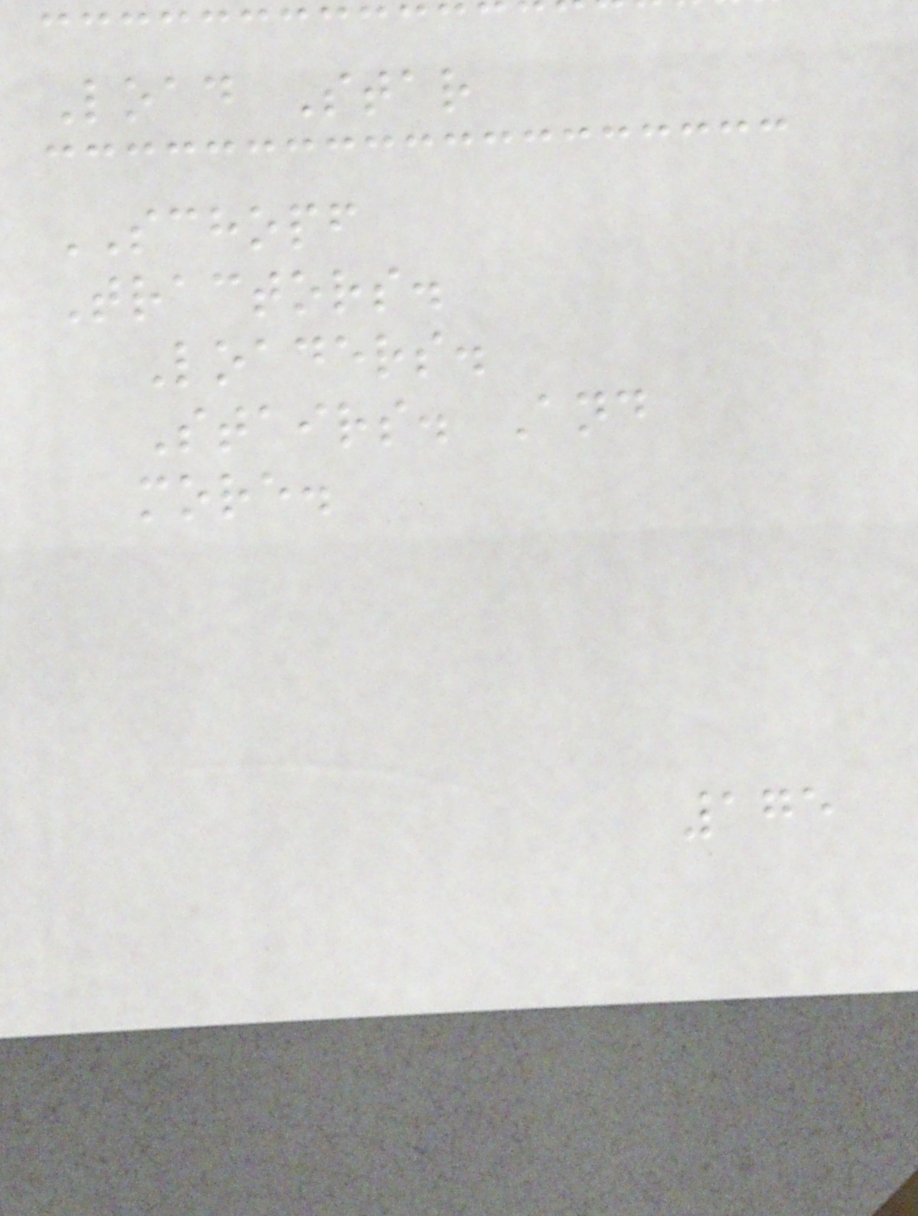Load Star
SCHOPF
Tractors.
Loaders.
Stairs. And
more.
175
